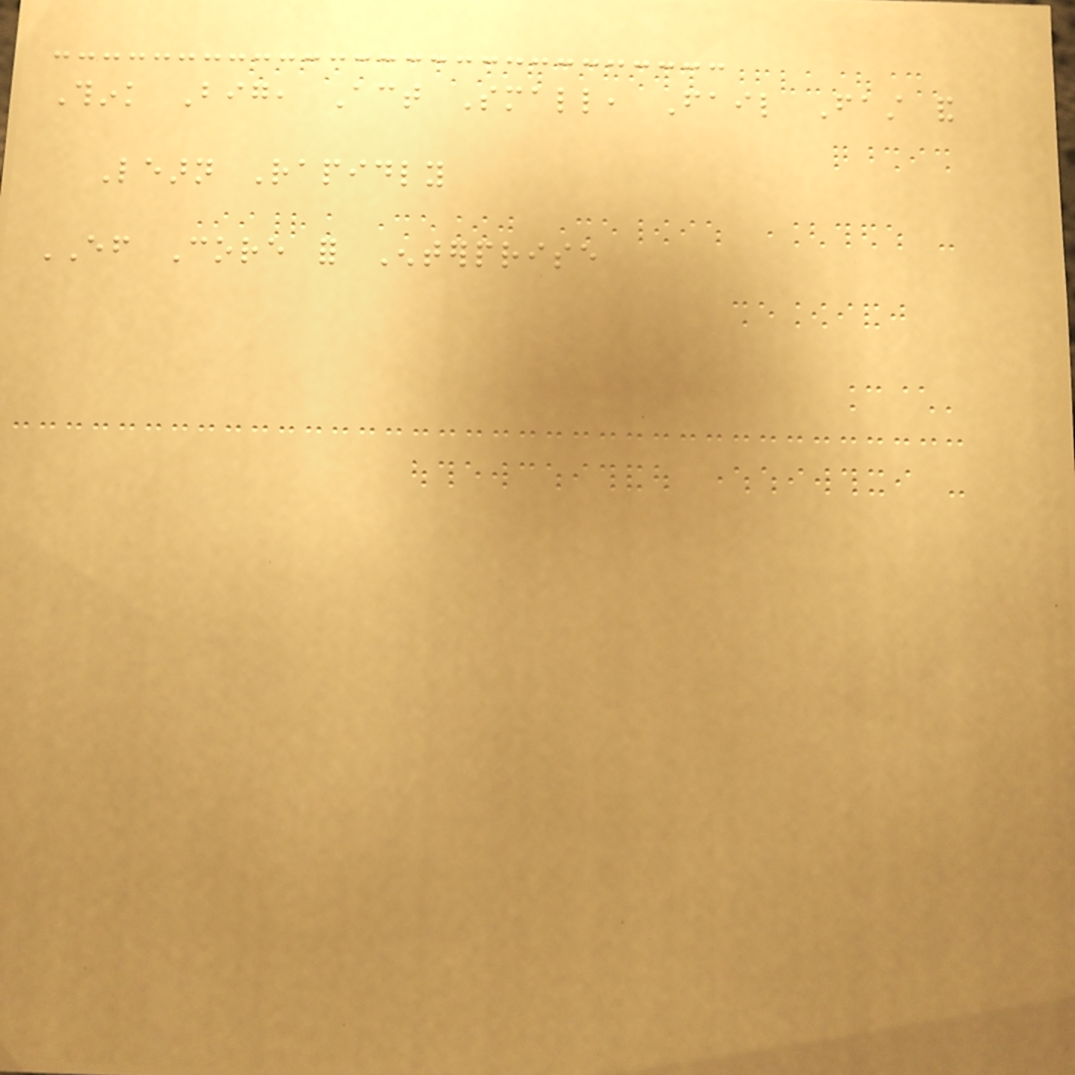Think Big, Act Small, Fail Fast and
Learn Rapidly
EF Core for Enterprise
